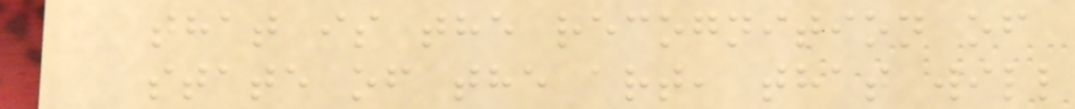that is the recognition of
state of the art, that will
